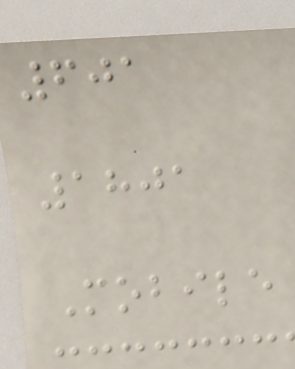601
1801
Mobile
